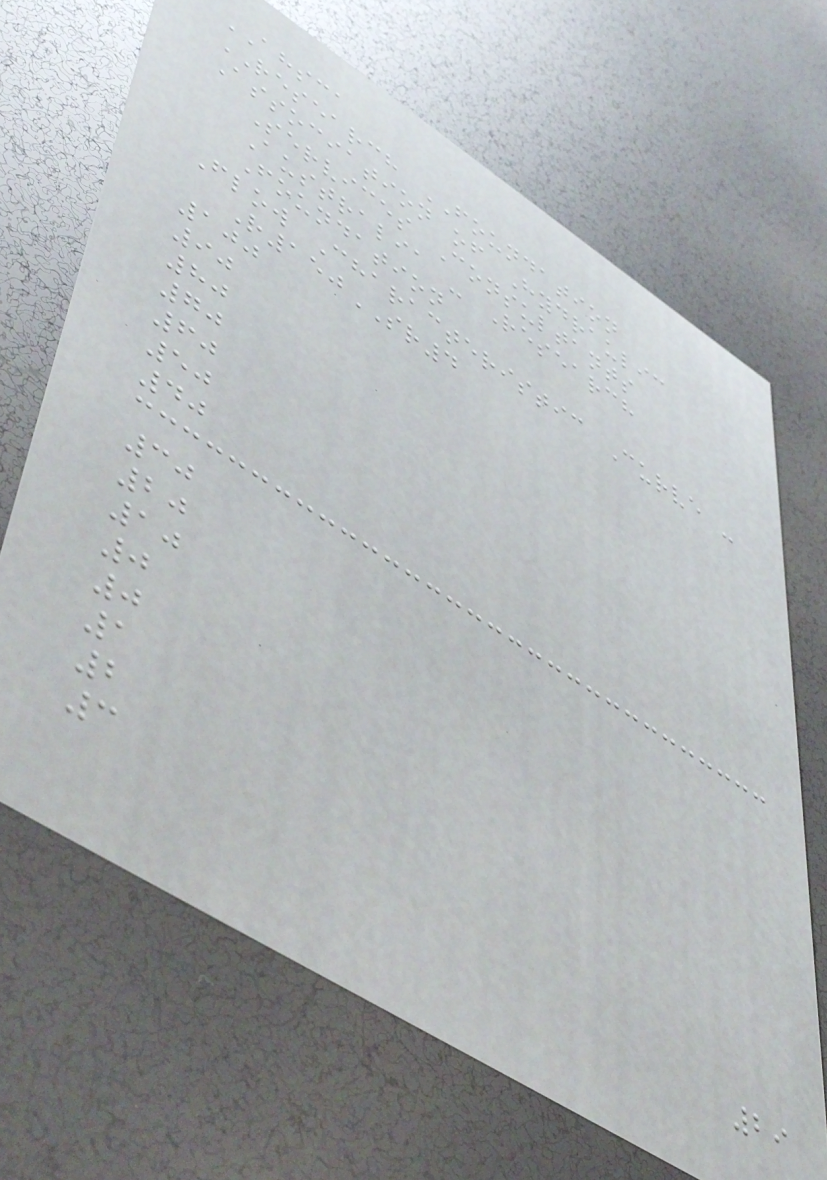AHSCA
RESEARCH FOUNDATION
Association of Hydraulic
Services Consultants
Australia - Research
Foundation
Flow Characteristic Curve -
R150SR4
100
90
80
70
60
50
40
30
20
10
0
0
1
2
3
29
